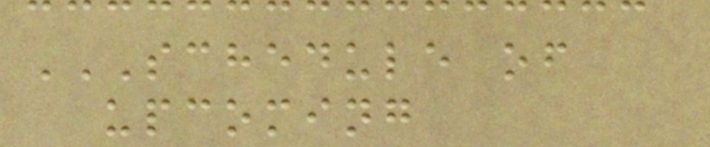SCHEDULE OF
UPCOMING
